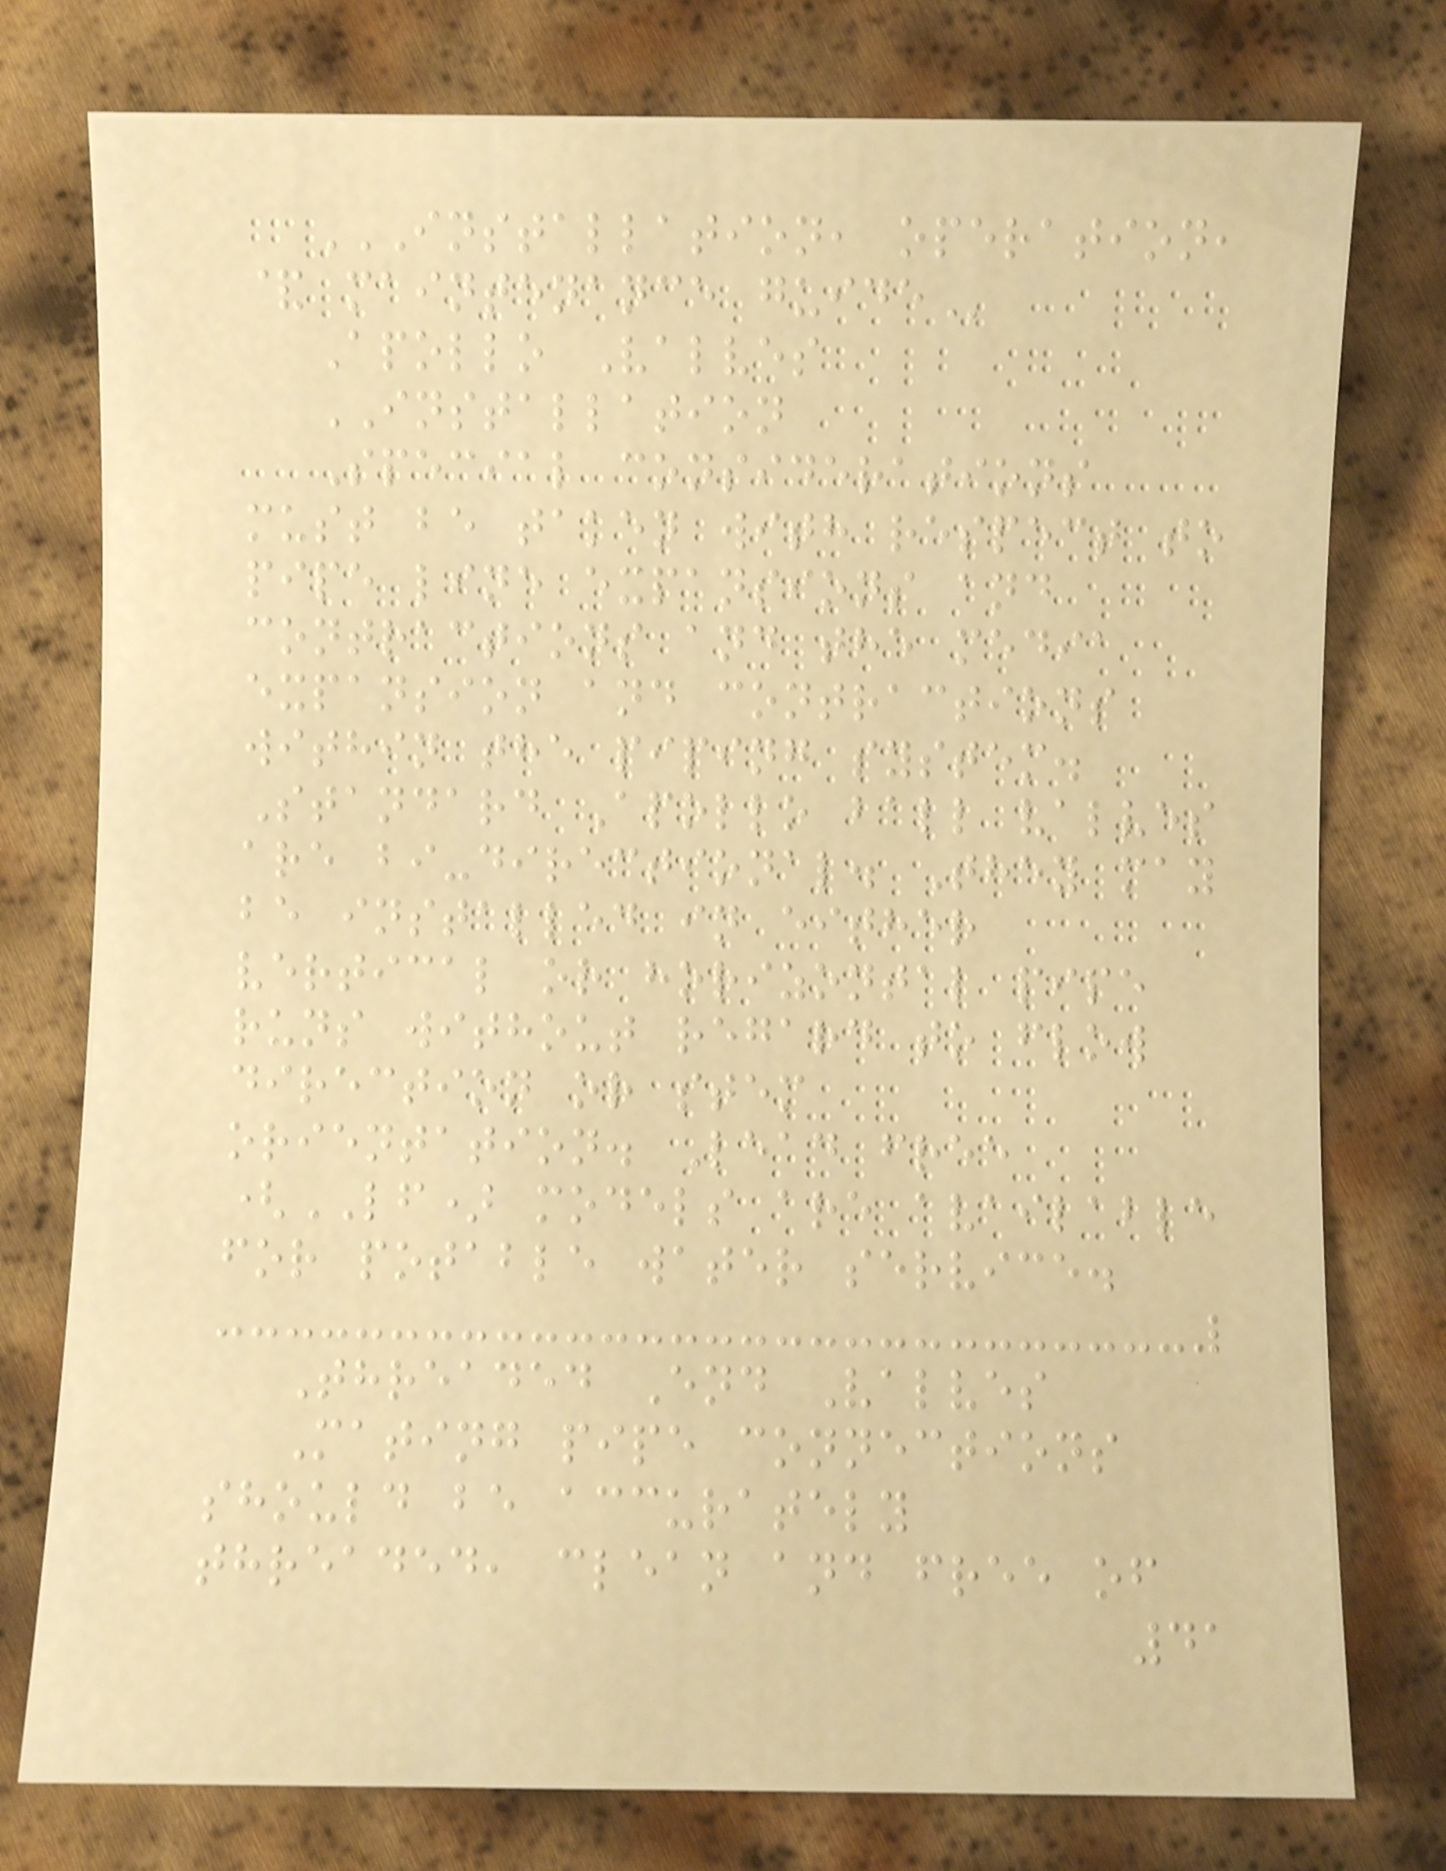INSTALLATION, OPERATION,
& MAINTENANCE GUIDE
Apollo Valves
INSTALLATION
Special considerations
must be taken with respect to
pipe line expansions and
contractions and the media
expansion and contractions
within the piping system.
Standard Apollo ball valves
are bi-directional. They may
be installed in either
vertical or horizontal pipe
runs without regard to flow
direction or stem
orientation. Lead free
(LF) models are available
for potable water service.
Threaded End Valves
Mating pipe connections
should be accurately
threaded, clean and free of
41
